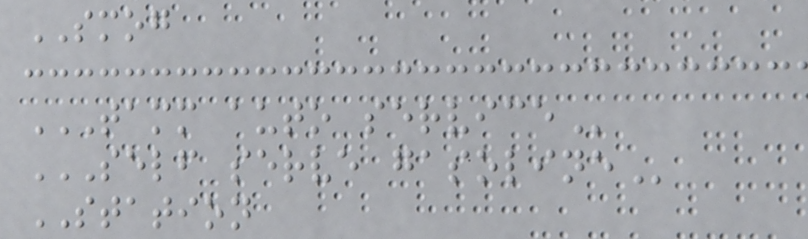SMOG
TAMM AUTO SERVICE
SELF SERVE GASOLINE
STATION
